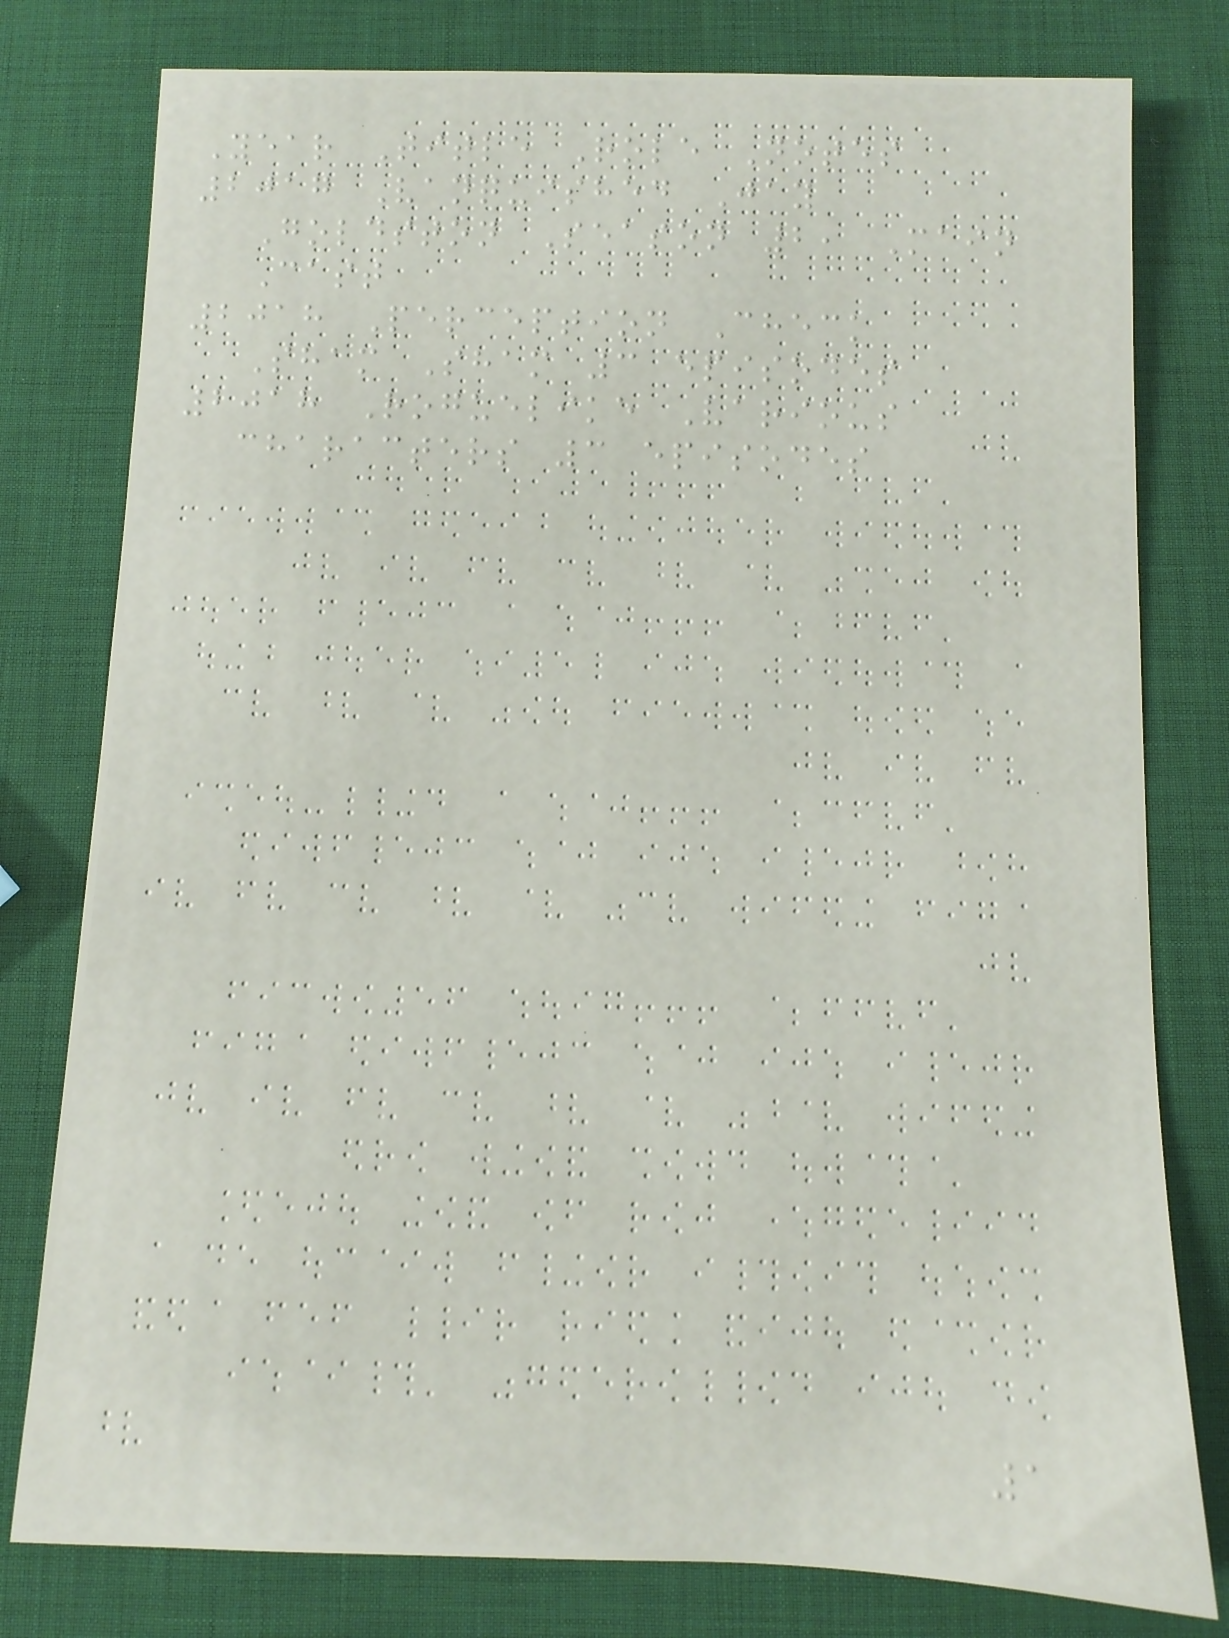Year Title Role Notes
2017 Vanquished Jay
Goldston Season 2, Main
Cast
2018 Perception Check
Sham Sham 3 episodes
2018 Roguelike Various
characters 3 episodes
1
